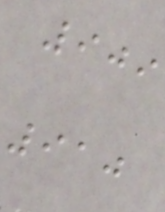909
910
